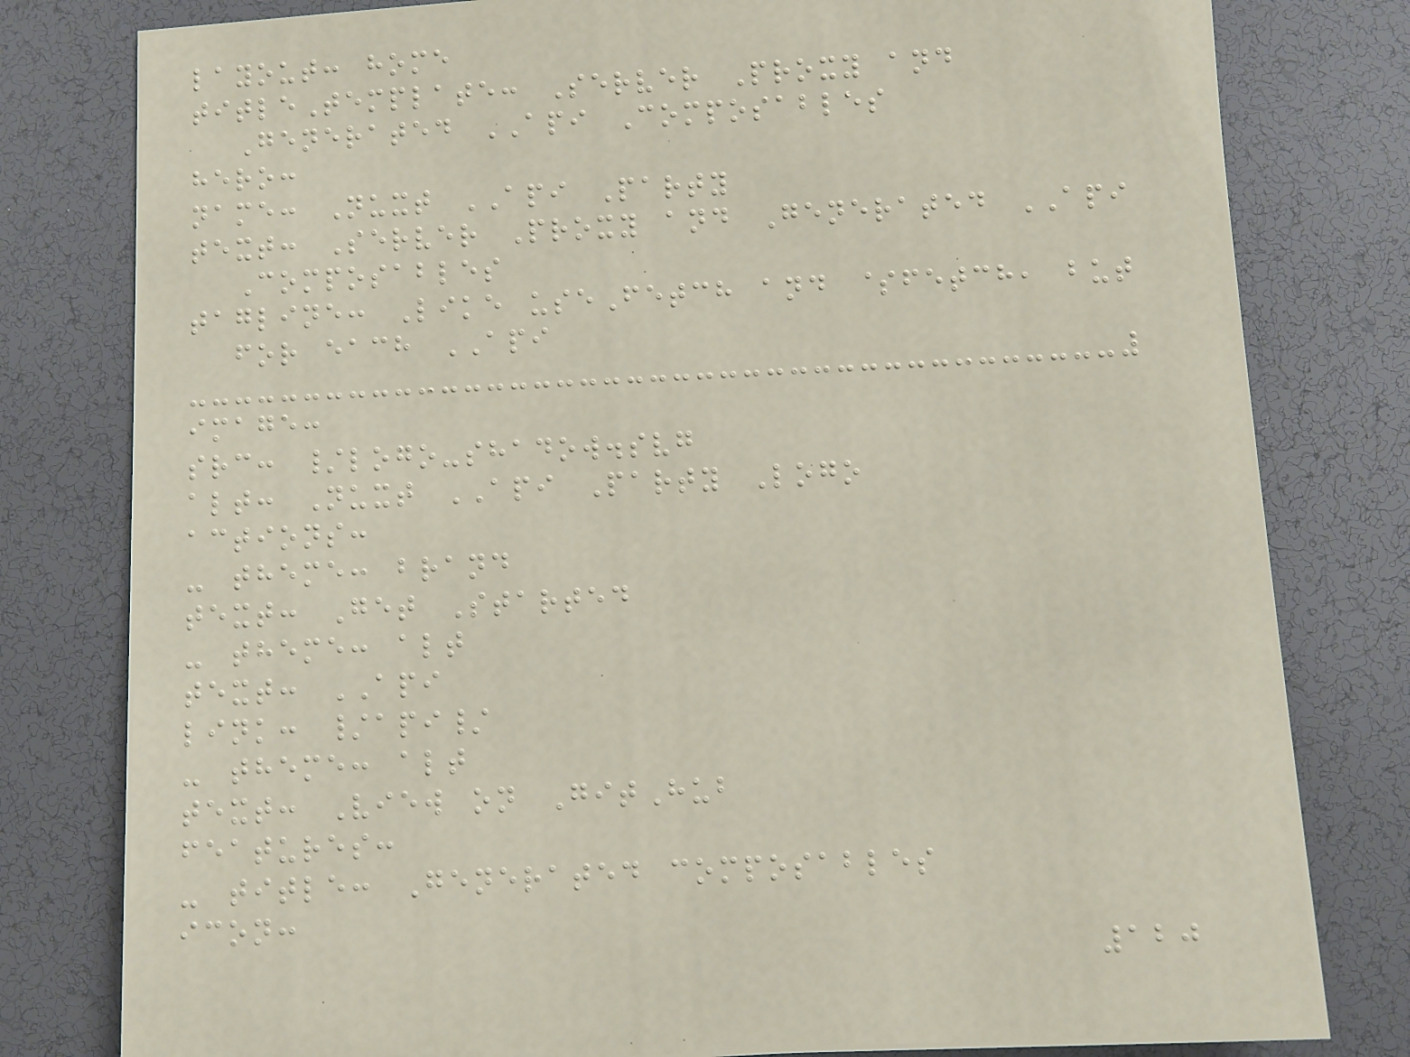layout: home
titleTemplate: Server Proxy and
Generated API Composables
hero:
name: Nuxt API Party
text: Server Proxy and Generated API
Composables
tagline: Like useFetch and $fetch, but
for each API
image:
src: /logo-shadow.svg
alt: Nuxt API Party Logo
actions:
- theme: brand
text: Get Started
- theme: alt
text: API
link: /api/
- theme: alt
text: View on GitHub
features:
- title: Generated composables
icon:
120
